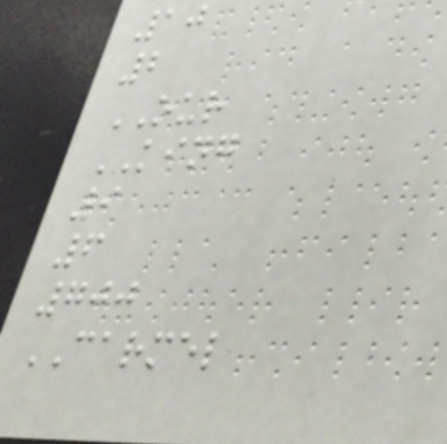10
2
OUR
KING
9
6
700
CARMEL
